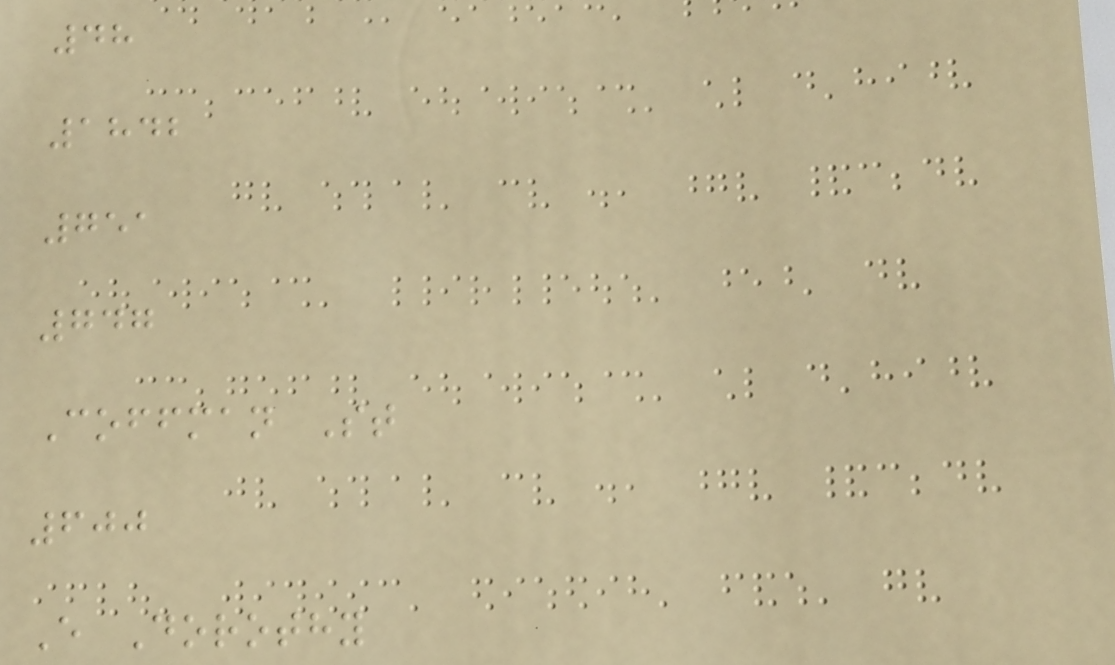48
1842
751
747
Coffman St
600
E Dorothy
